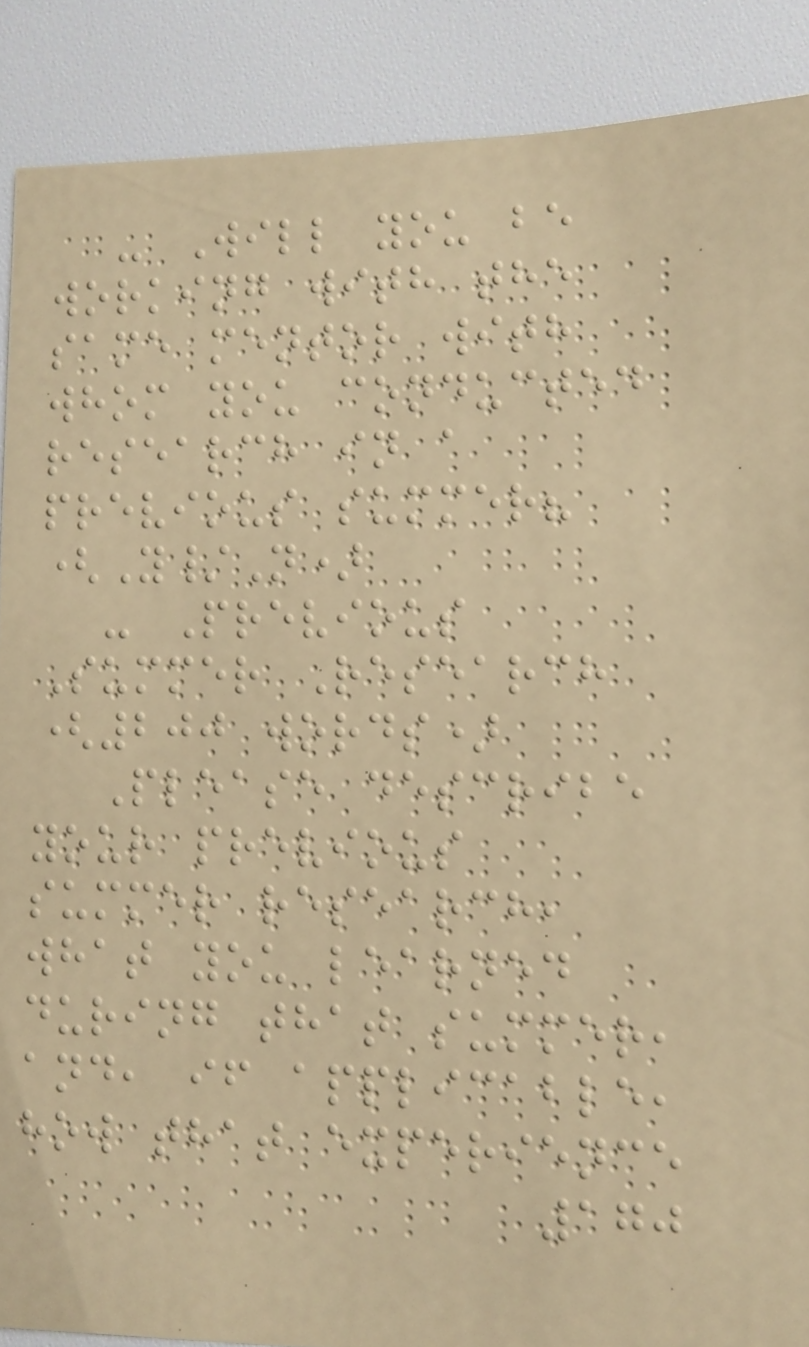- Will you be
working with the
same mentor with
whom you conducted
research in a
previous summer?
(Y/N)
- Previous
Summer Research
(200 words)
Please describe
your previous
summer research,
what you learned
during that summer,
and, if applicable,
how that experience
170
